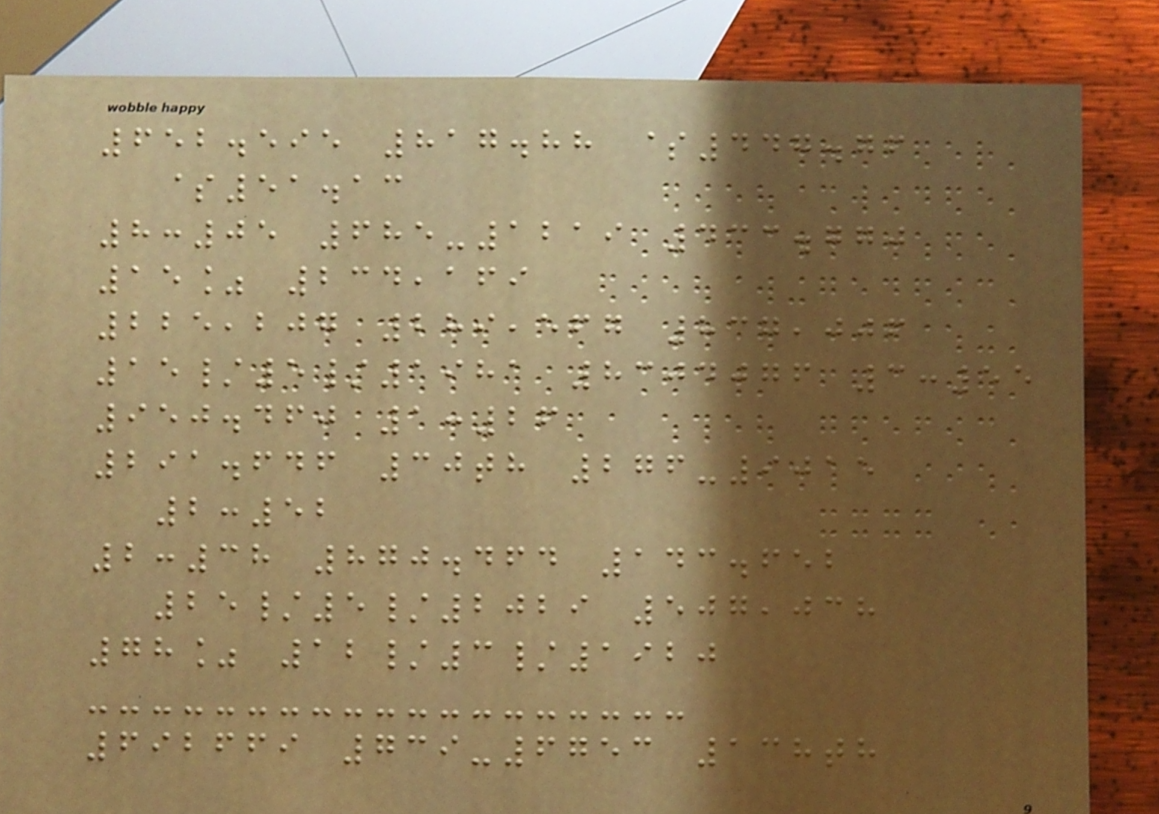652.595 817.88 $447.76
$51.13
8:05 685-1219 433.770
15% 234,169
225,207 289,567 837,006
15/5/1981 8304076 3:55
950.460 1:26
291.646 30th 276-9015
2:52
2:38 870.464 143.652
25/5/2029 507,038
78% 12/3/1920
692669 739-6753 138th
